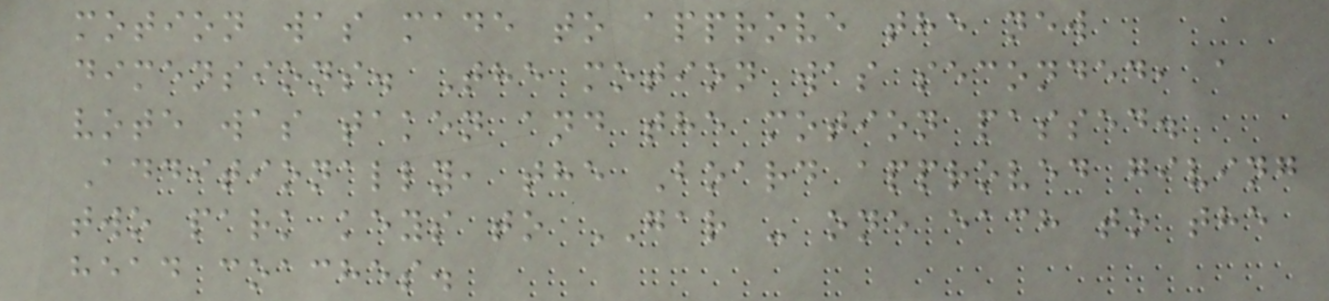motion was made to approve the new
dimensions. The motion was seconded, a
vote was taken and the motion passed.
Additionally, the Board approved giving
two park keys to GAR - one each to the
head coaches.
